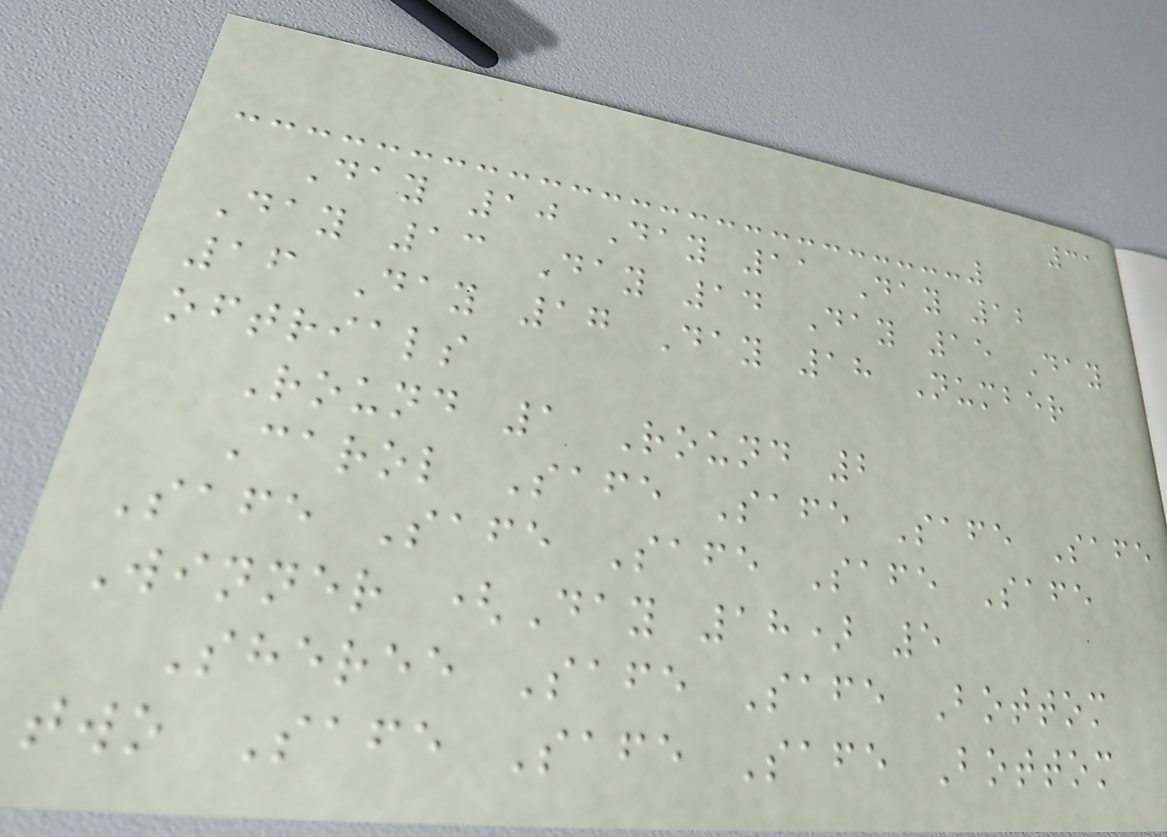31
Day 10 Day 11 Day 12
Day 13 Day 14 Day 15 Day
16 Day 17 Day 18 Number
oftrials
Round 1 Round 2
Carol Safe Safe Safe Safe
Safe Safe Safe Safe Safe
Winner (Day 18) 5
Sheree Safe Safe Bottom
two Safe Safe Safe Bottom
